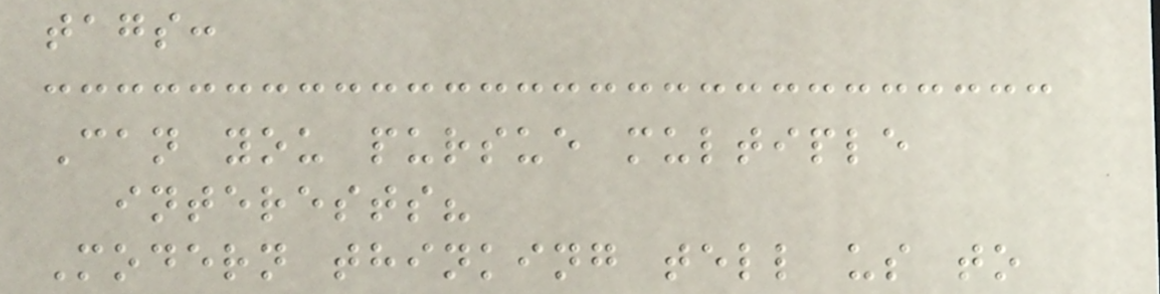tags:
Can you pursue multiple
interests?
Modern thinking tell us to
